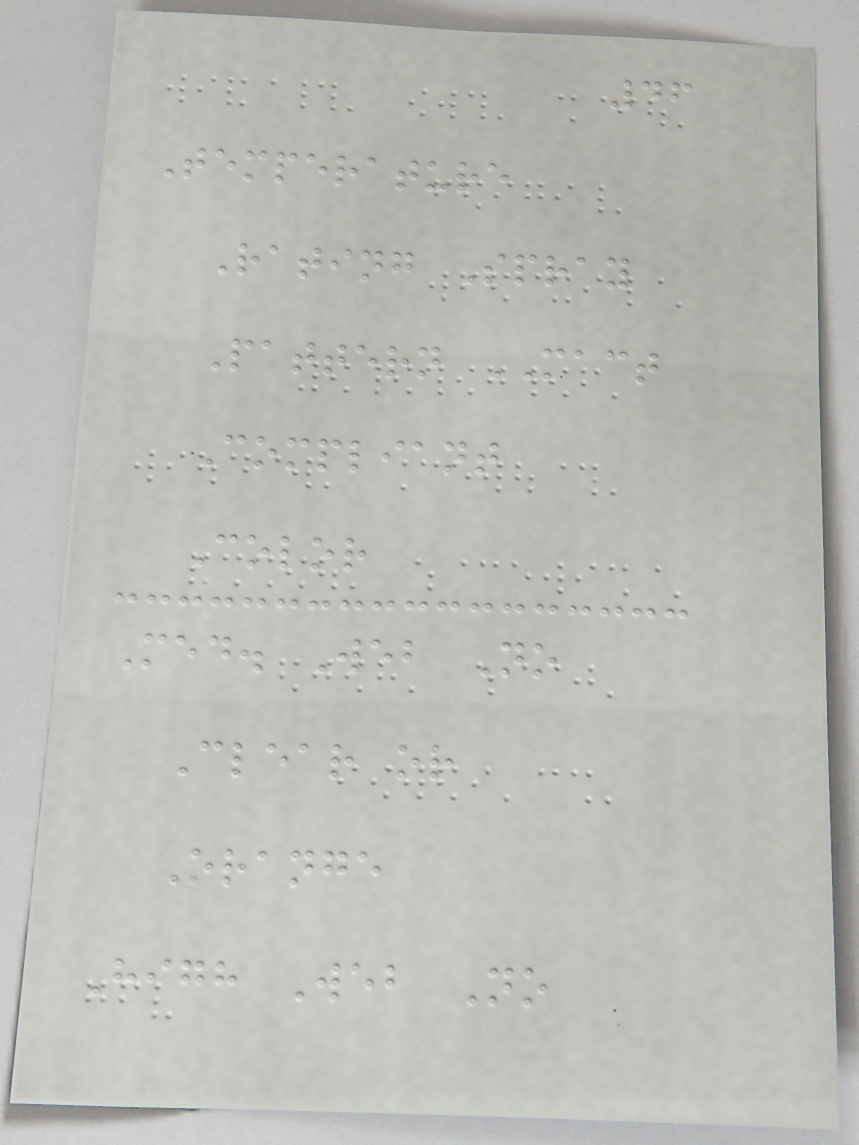46
Temperature
Rating Spray
Pattern MACT
Compliant
Color
Med. Web No
Clear or
Orange
High Web No
